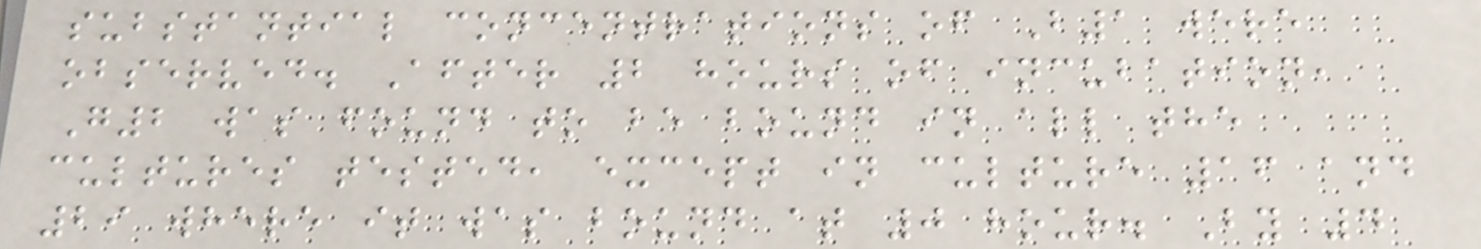substantial concentrations of B1 were
observed. After 2 hours of incubation,
G2 was found to be bound in all the
cultures tested, except in culture 16 and
29 where it was bound at 0 hour. By 4
